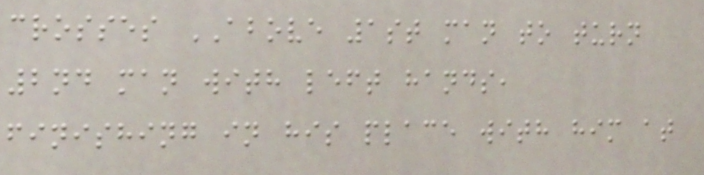crosses ABOVE 1st man to turn
2nd man with left hands,
finishing in his place with him at
